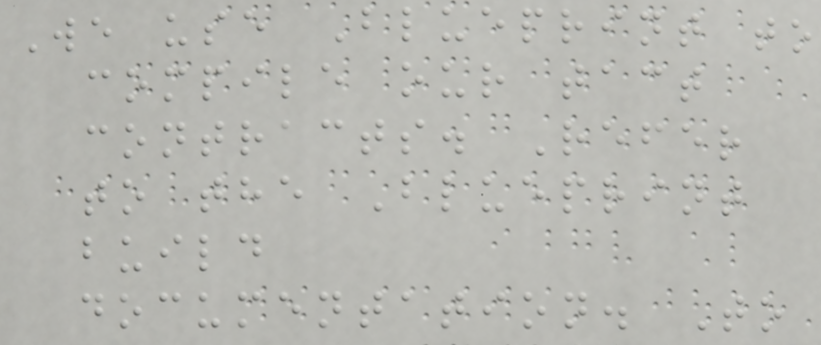We use Blueprint to
compile our tact
contracts. Refer
to the Blueprint
build
documentation. To
